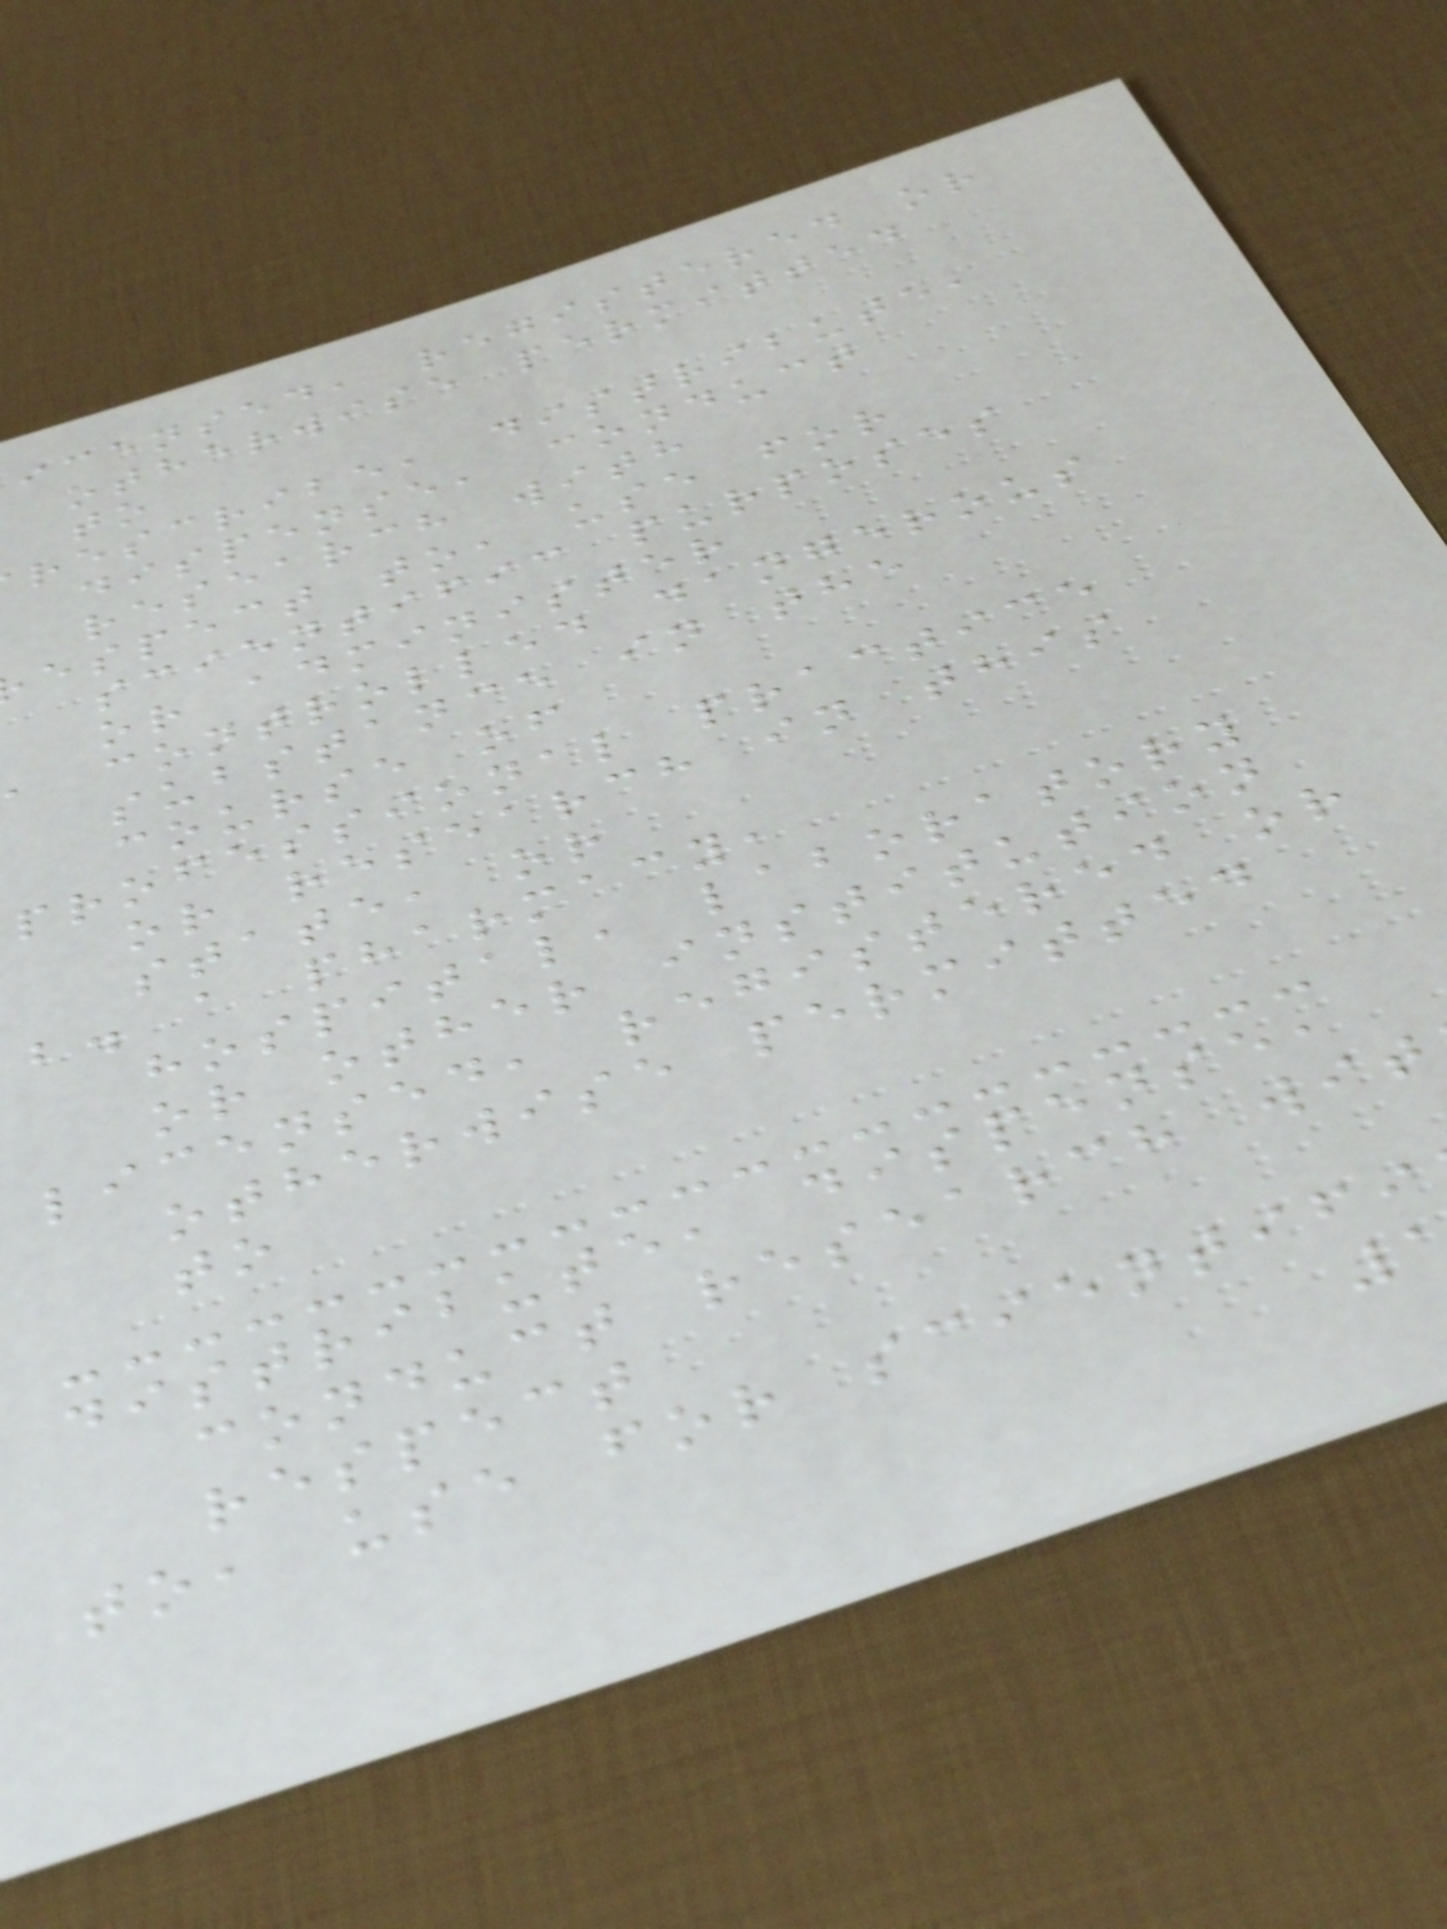icensed, registered or
otherwise permitted
to
rescribe, distribute,
dispense, conduct
research with
espect to, use for
scientific purposes
or administer
a controlled dangerous
substance in the
course of
professional practice
or research in this
state, or
b. a pharmacy,
hospital, laboratory
or other institution
licensed, registered or
otherwise permitted
to
distribute, dispense,
conduct research wit
respect
to, use for scientifi
